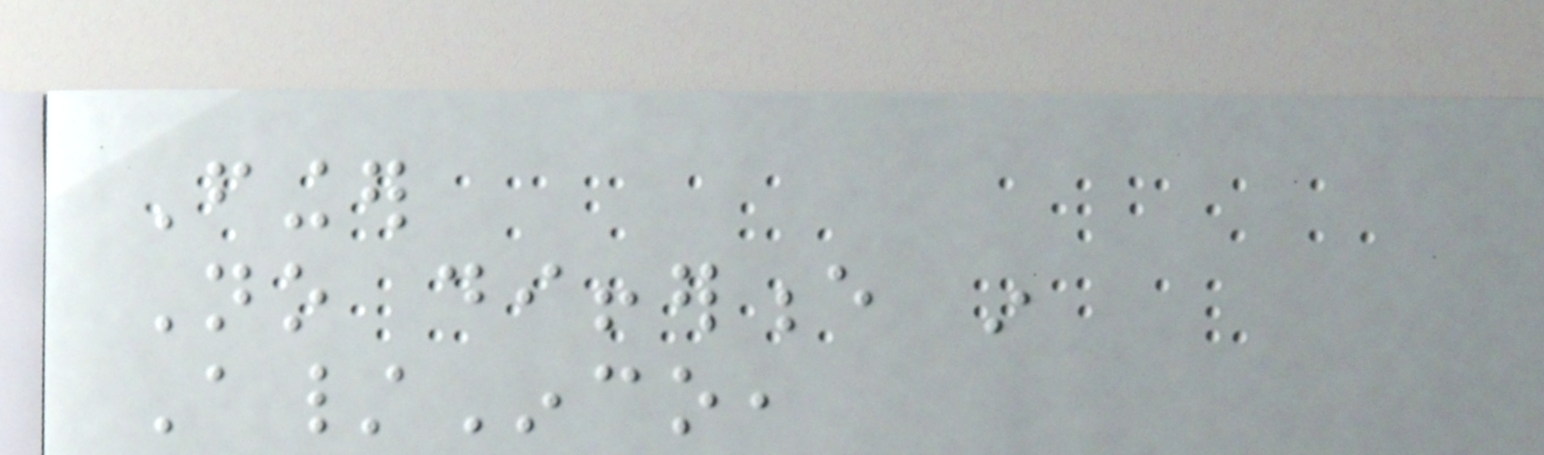Finger
No difference in
A/Inco,
